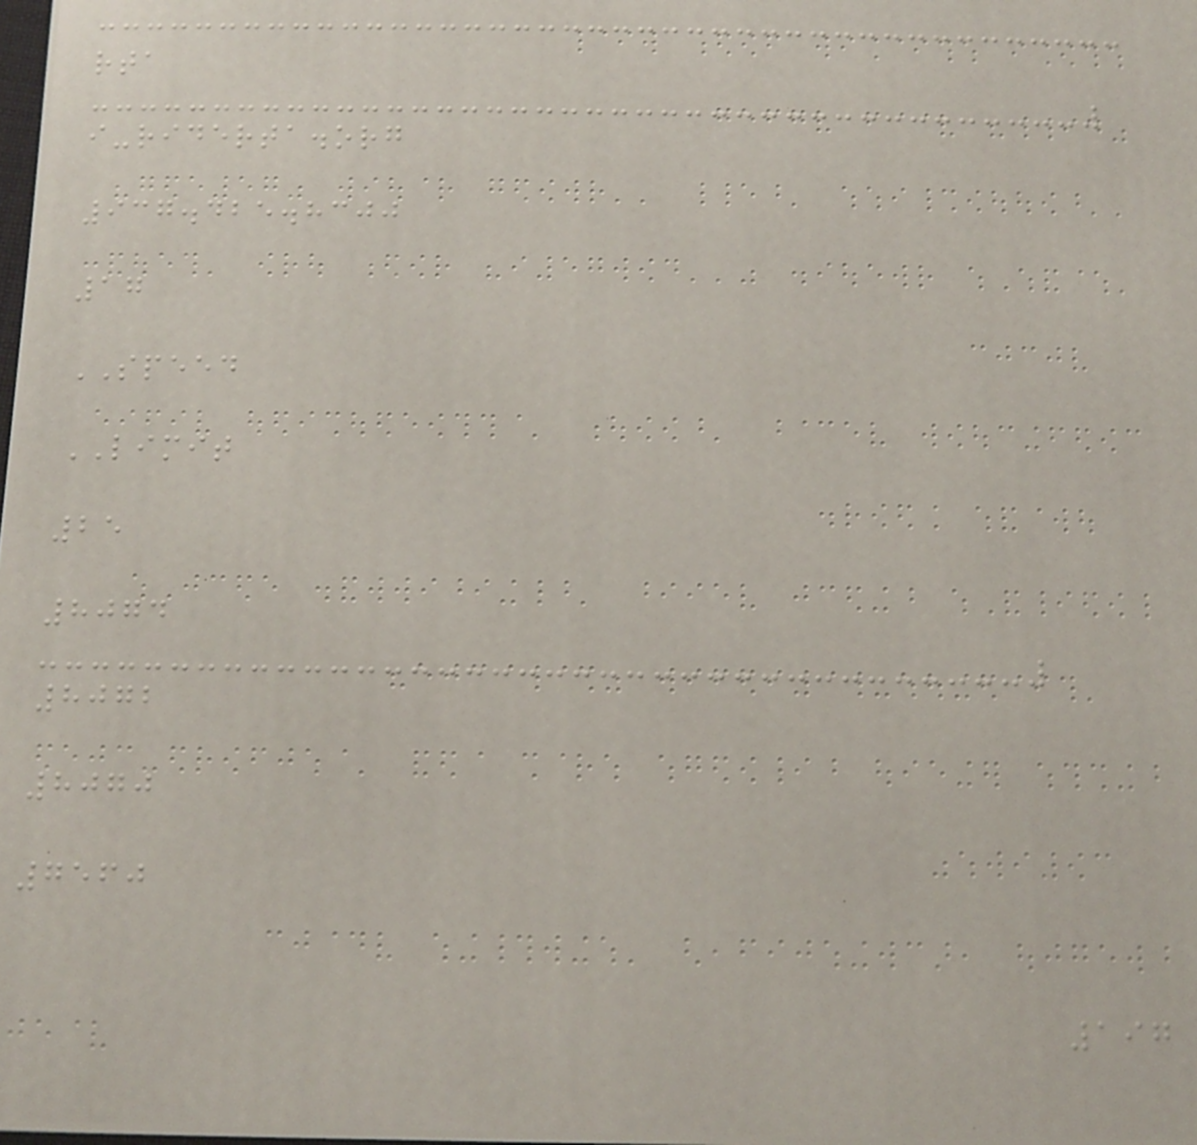rta
i-riderta.org
937.425.8300
17
SPEED
LIMIT
25
8074
8072
8070
7560
197
